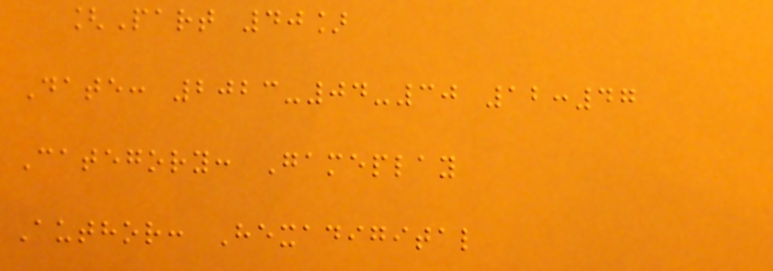[Part 40]
Date: 2023-04-30 12:47
Category: Gameplay
Author: Hexadigital
